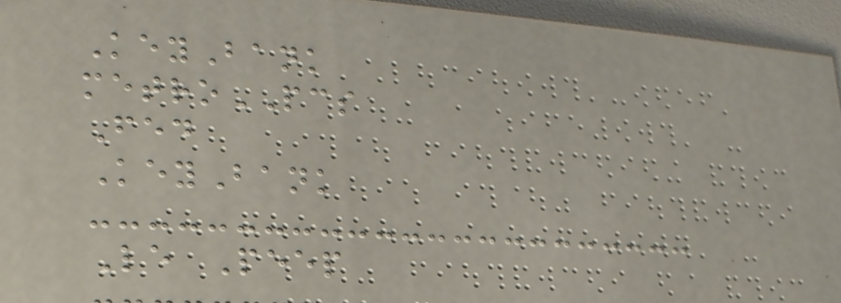KeyBank
metroPCS
Fed
KeyBank
Le Peep
